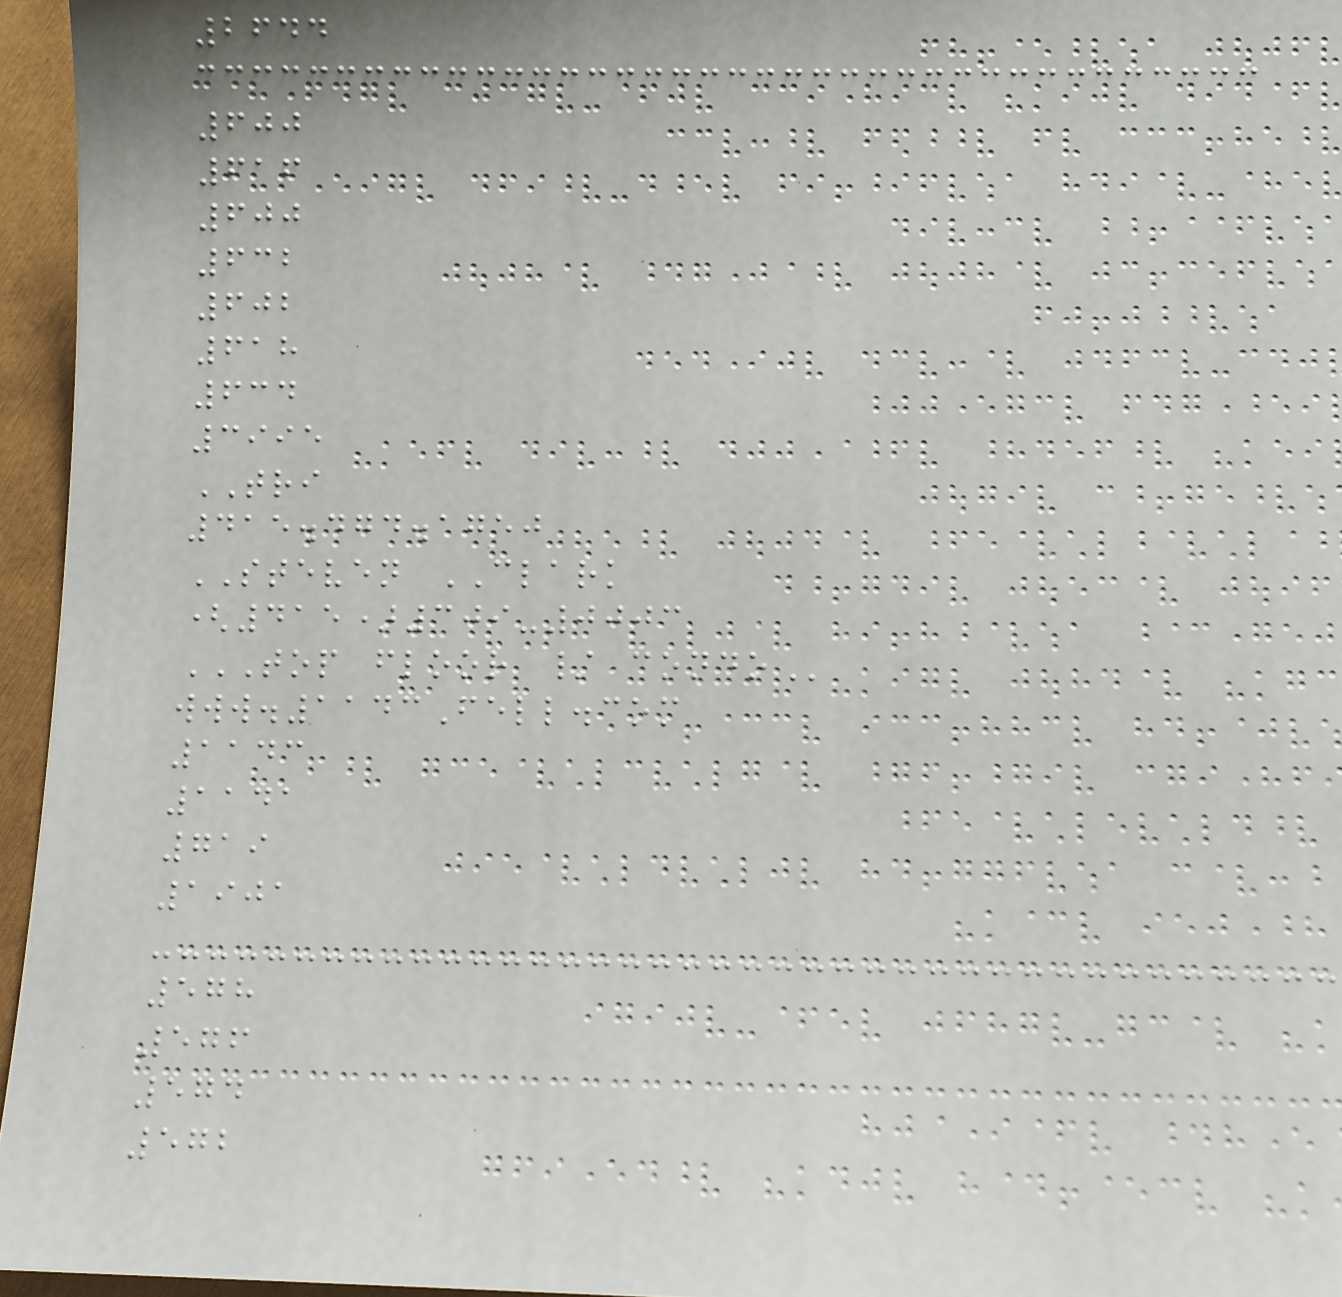2644
600
616
600
632
602
618
634
3995
TRI
415.474.1750
STEVEN CLARK
(415)309-0003
TOP FLOOR / CONDO
www.1143Fell.com
1143
1141
719
1901
578
576
574
572
